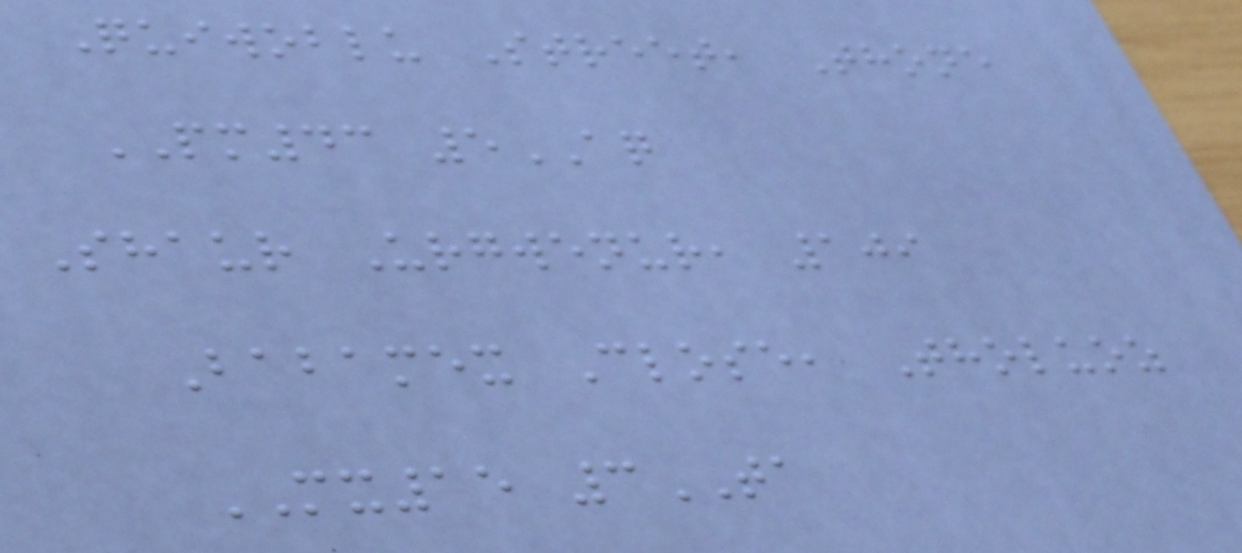Quiwoblu Street, Thone
PM43 5AQ
Shaur Urgwenur, 109
Babamex Close, Tholuoz
MX15 3TA
